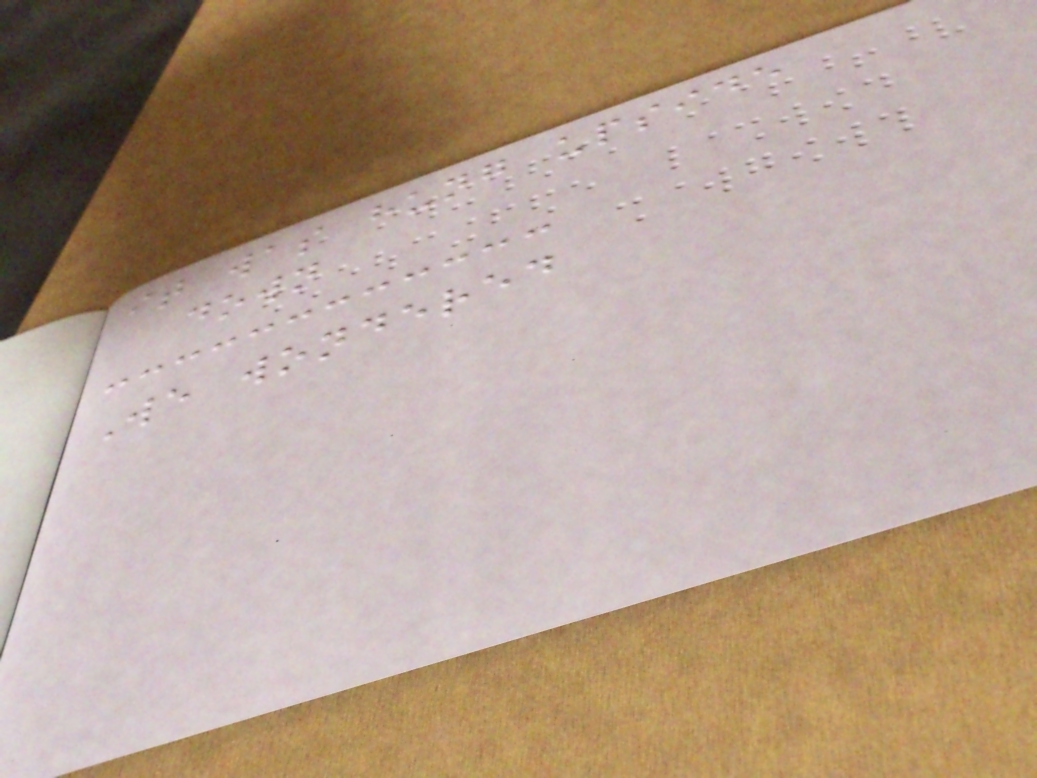it was hung upside
down
We wondered
